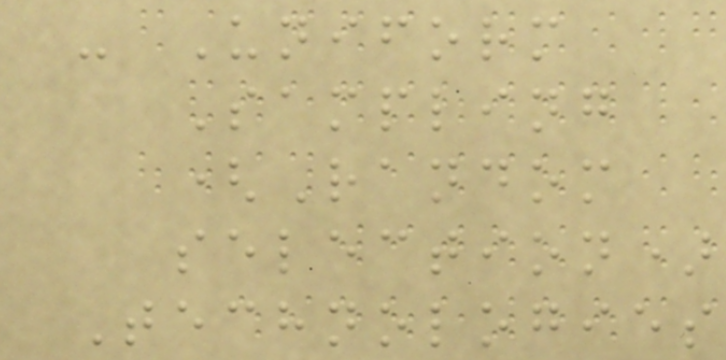- Uniform
Sampling
(Random
selection)
Technologies
